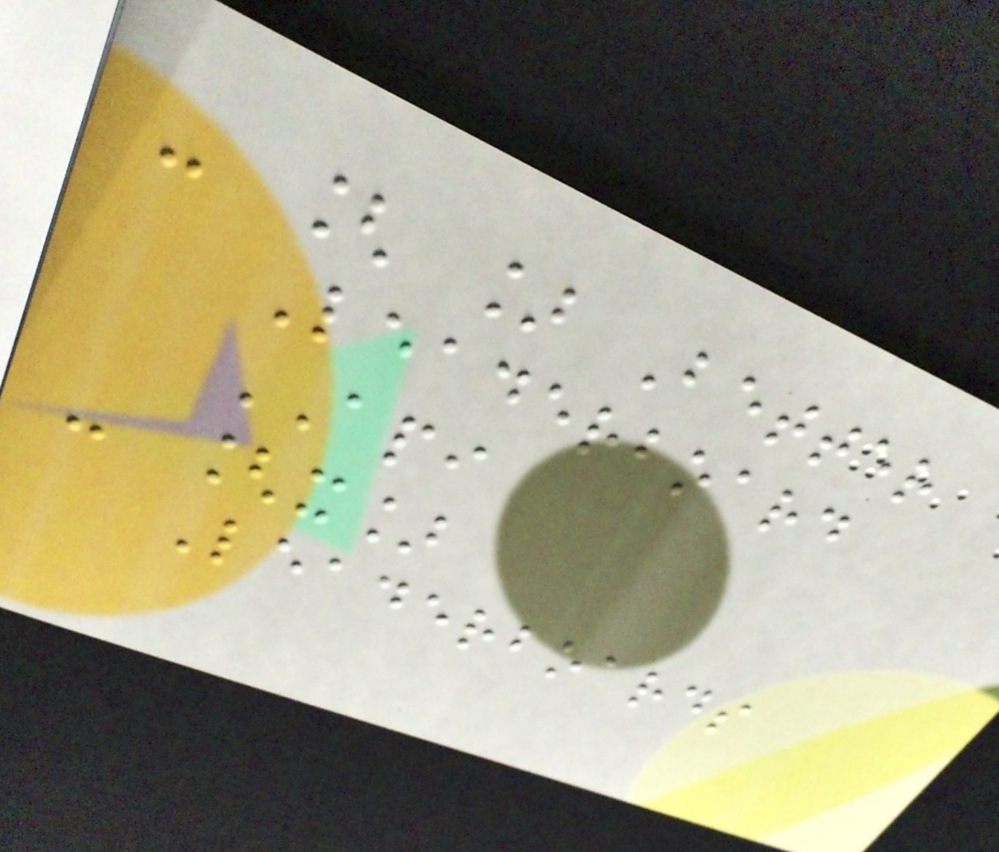- [ ] Better
Leaderboard
API
- [x]
Leaderboards
